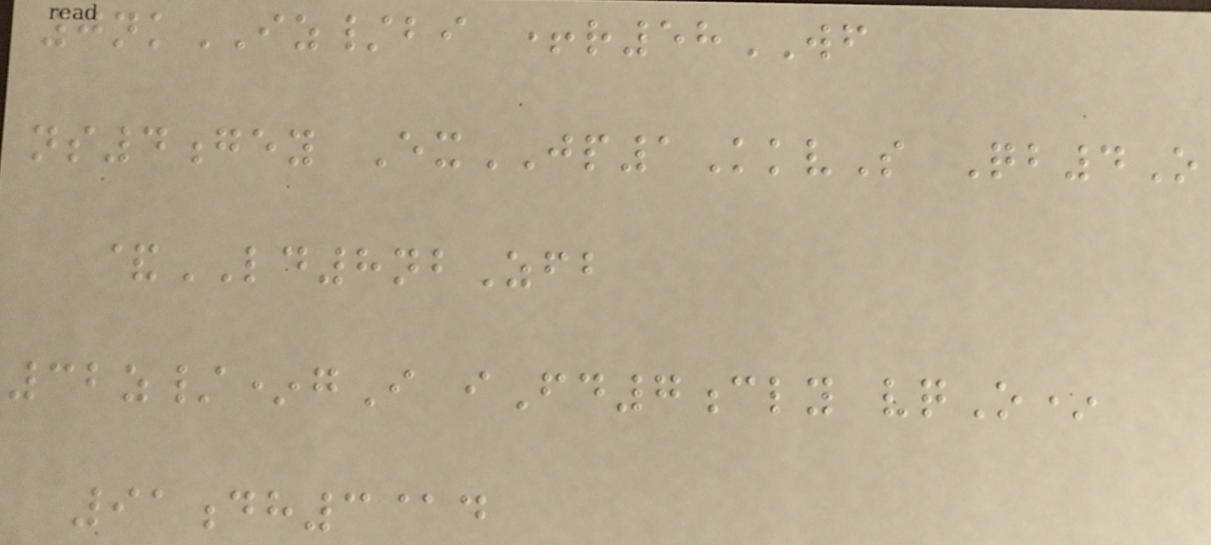0nkIZ/bi +r58WF
ns4gey ExJP1KkvS Qb4O
&LD8nbZfb
32z/*gI iFd7cly vqO*
91dh3@d
